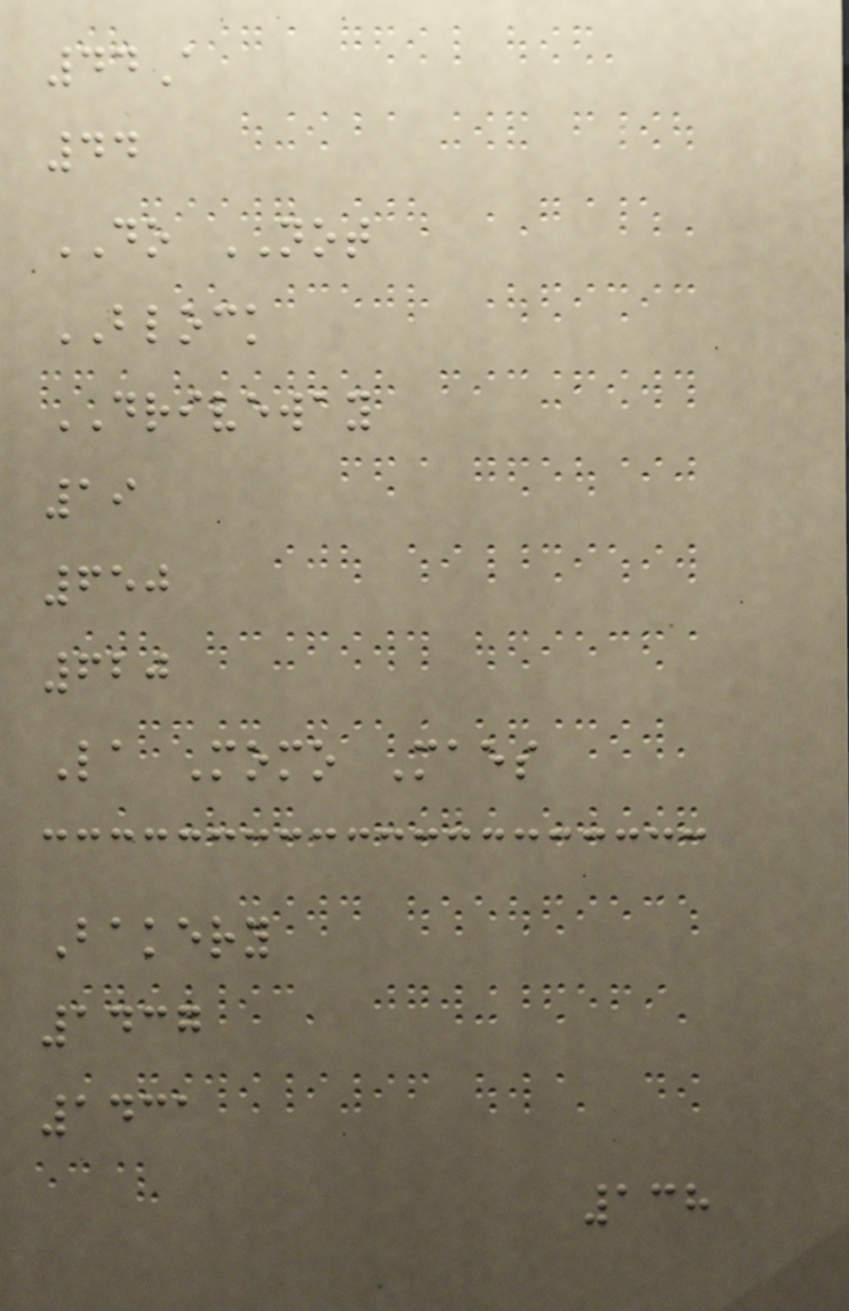44A
44
DO NOT
BLOCK
DRIVEWAY
19
650
620
La Momo Maes
Bakery
1437
1431
138
